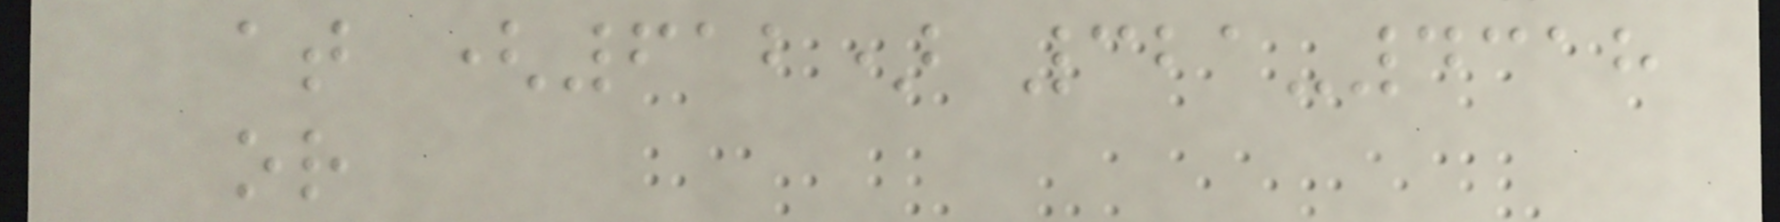at (612) 321-4318
or
